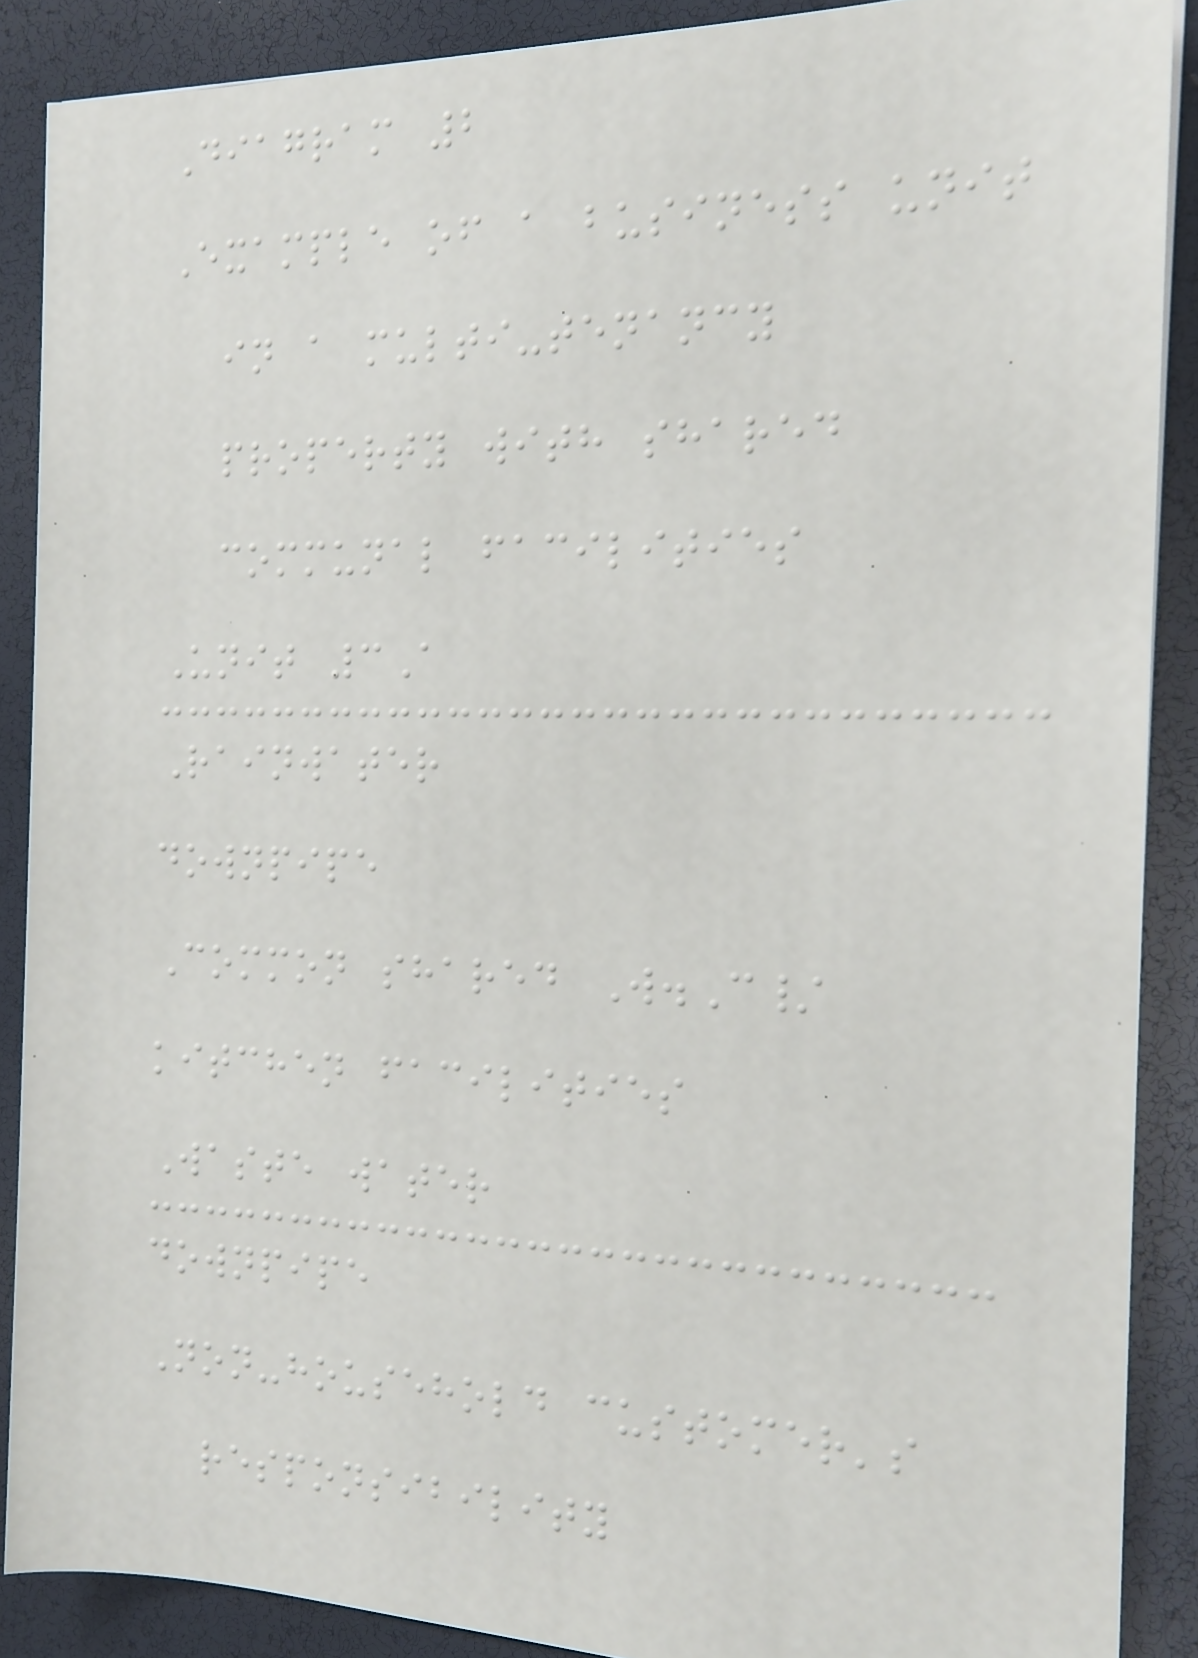Diagram 2
Example of a business unit
in a multi-tenancy
property with shared
communal facilities
Unit 3A
Rainwater
downpipe
Common shared W.C/
kitchen facilities
Waste water
downpipe
Non-household customer's
responsibility
